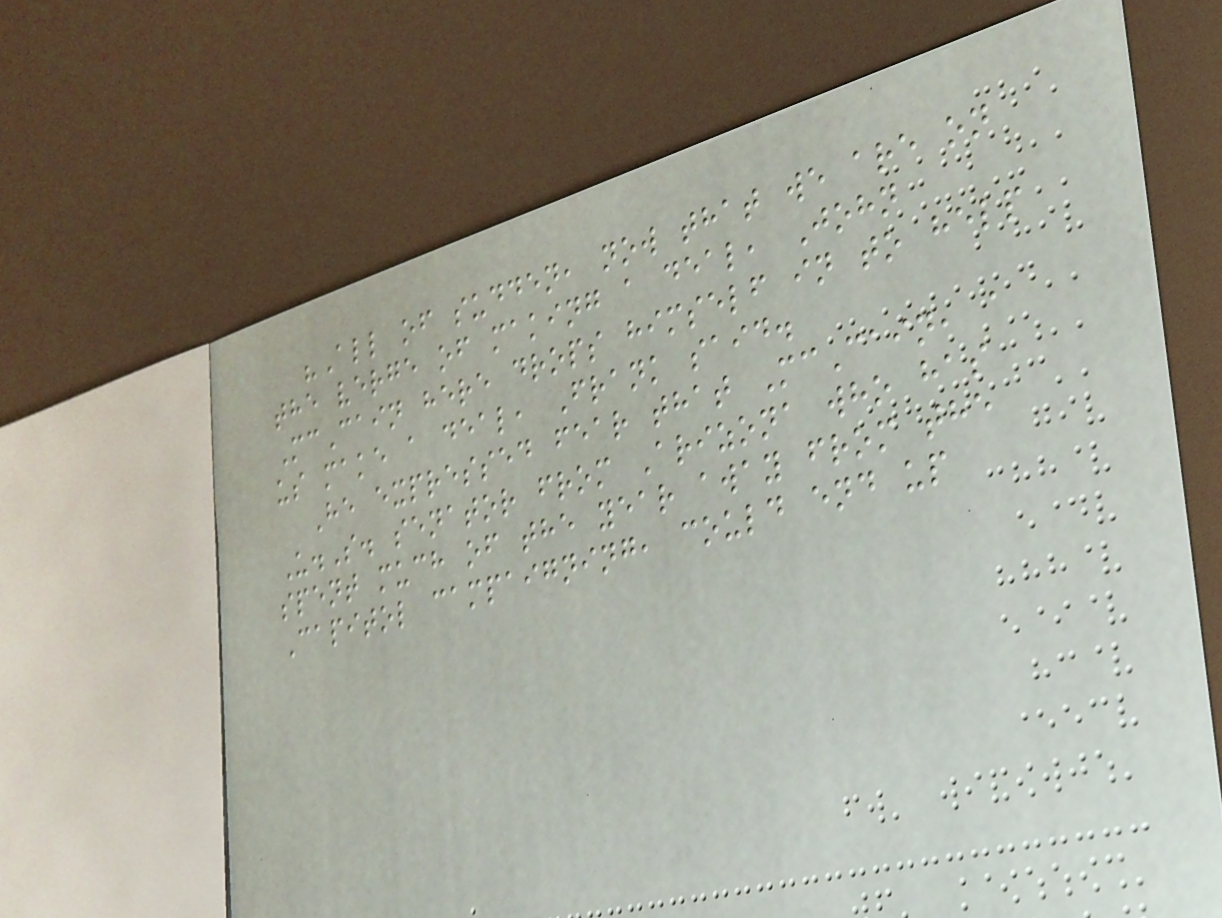"All of sudden, now that we are on
the verge of making a deal, John
McCain here drops himself in to help
us make a deal, Frank said.
He expressed fear that McCain, a
U.S. senator from Arizona who has
spent much of the year away from the
Capitol campaigning, could end up
